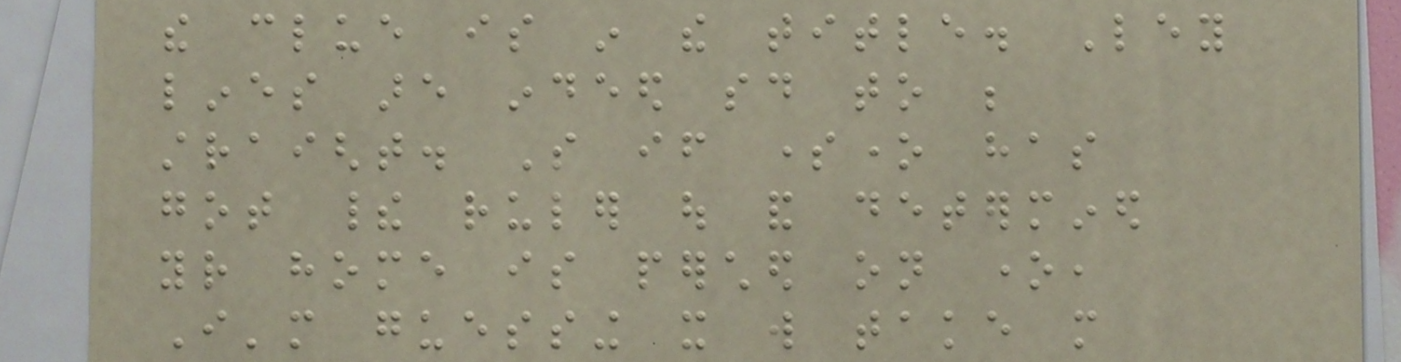the clue is in the title. Ley
lines are indeed said to be
straight. So if someone has
got their ruler out and determined
your home is perched on one,
I'm guessing it will take more
